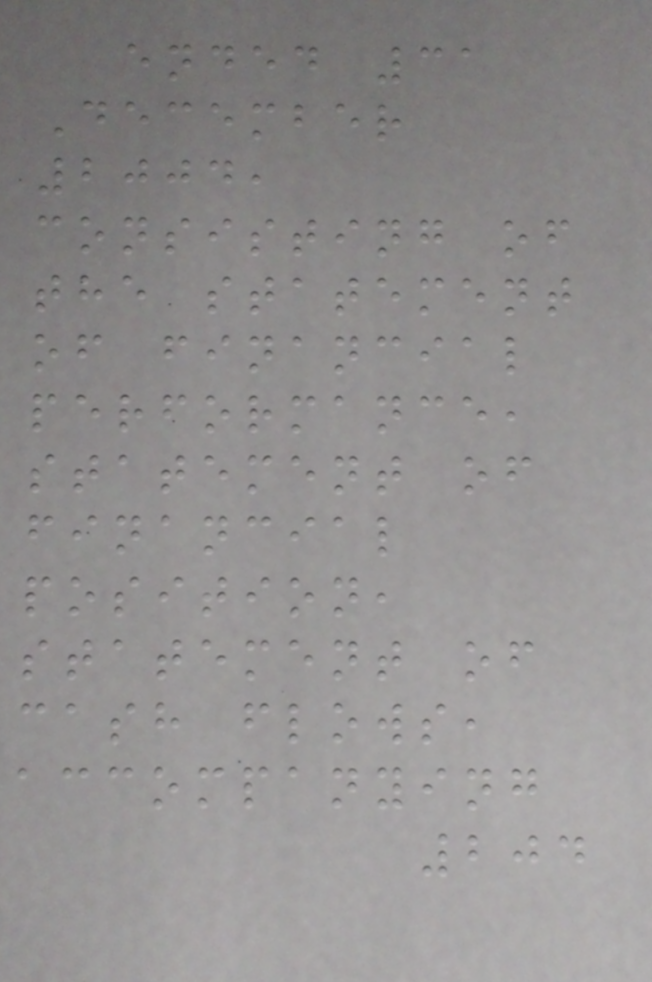ended 31
December
2004,
consisting of
the statement
of financial
performance,
statement of
financial
position,
statement of
cash flows,
accompanying
204
